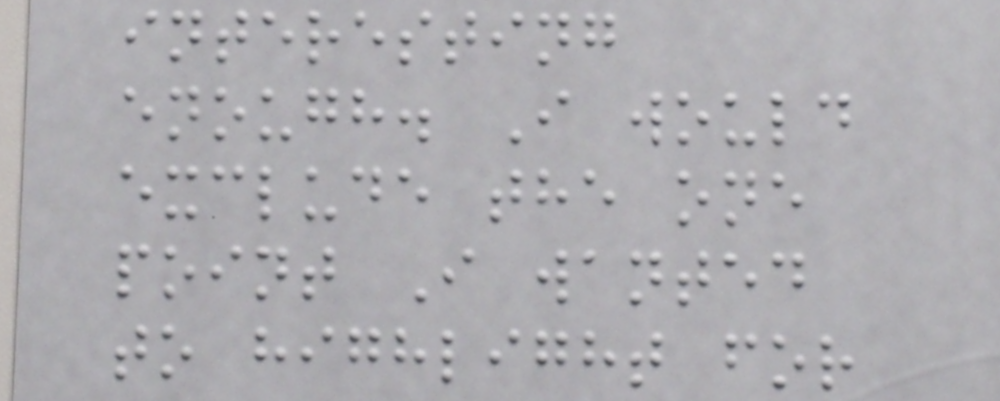interesting
enough. I would
exclude the one
point I wanted
to highlight for
